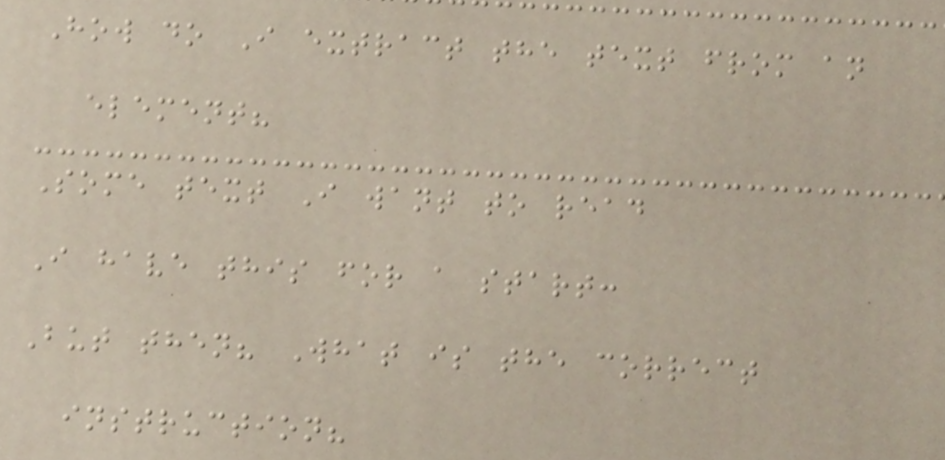How do I extract the text from an
element?
Some text I want to read
I have this for a start:
But then? What is the correct
instruction?
